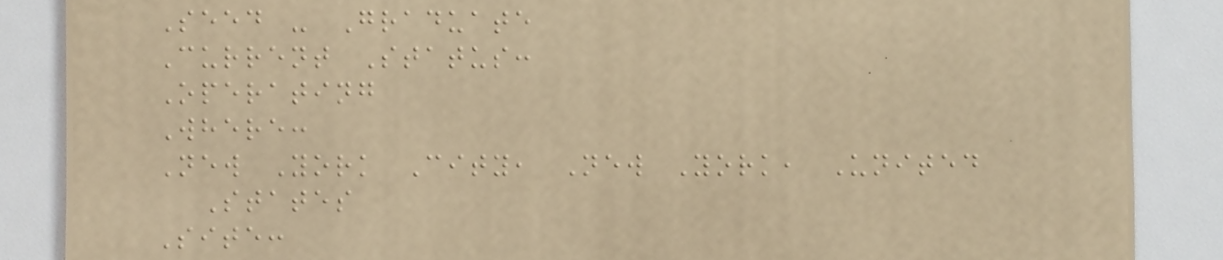Seed - Graduate
Current Status:
Operating
Where:
New York City, New York, United
States
Site:
